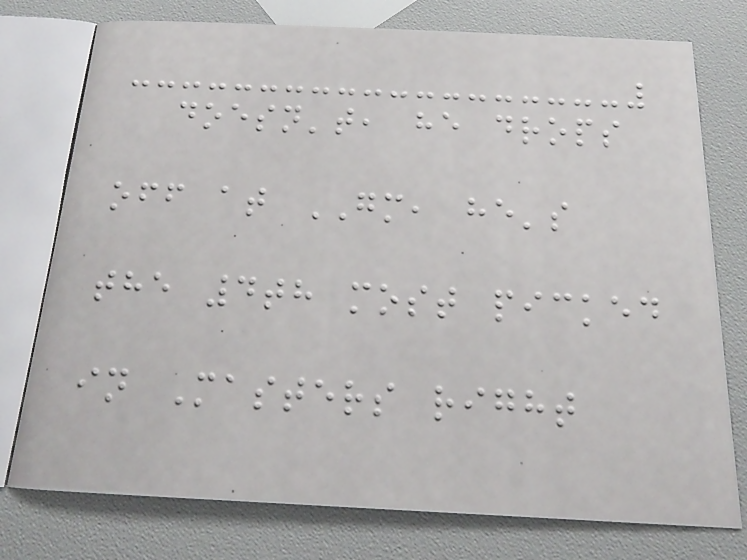doesn't, he drops
off at GM, he's
the 4th most picked
in Masters right
